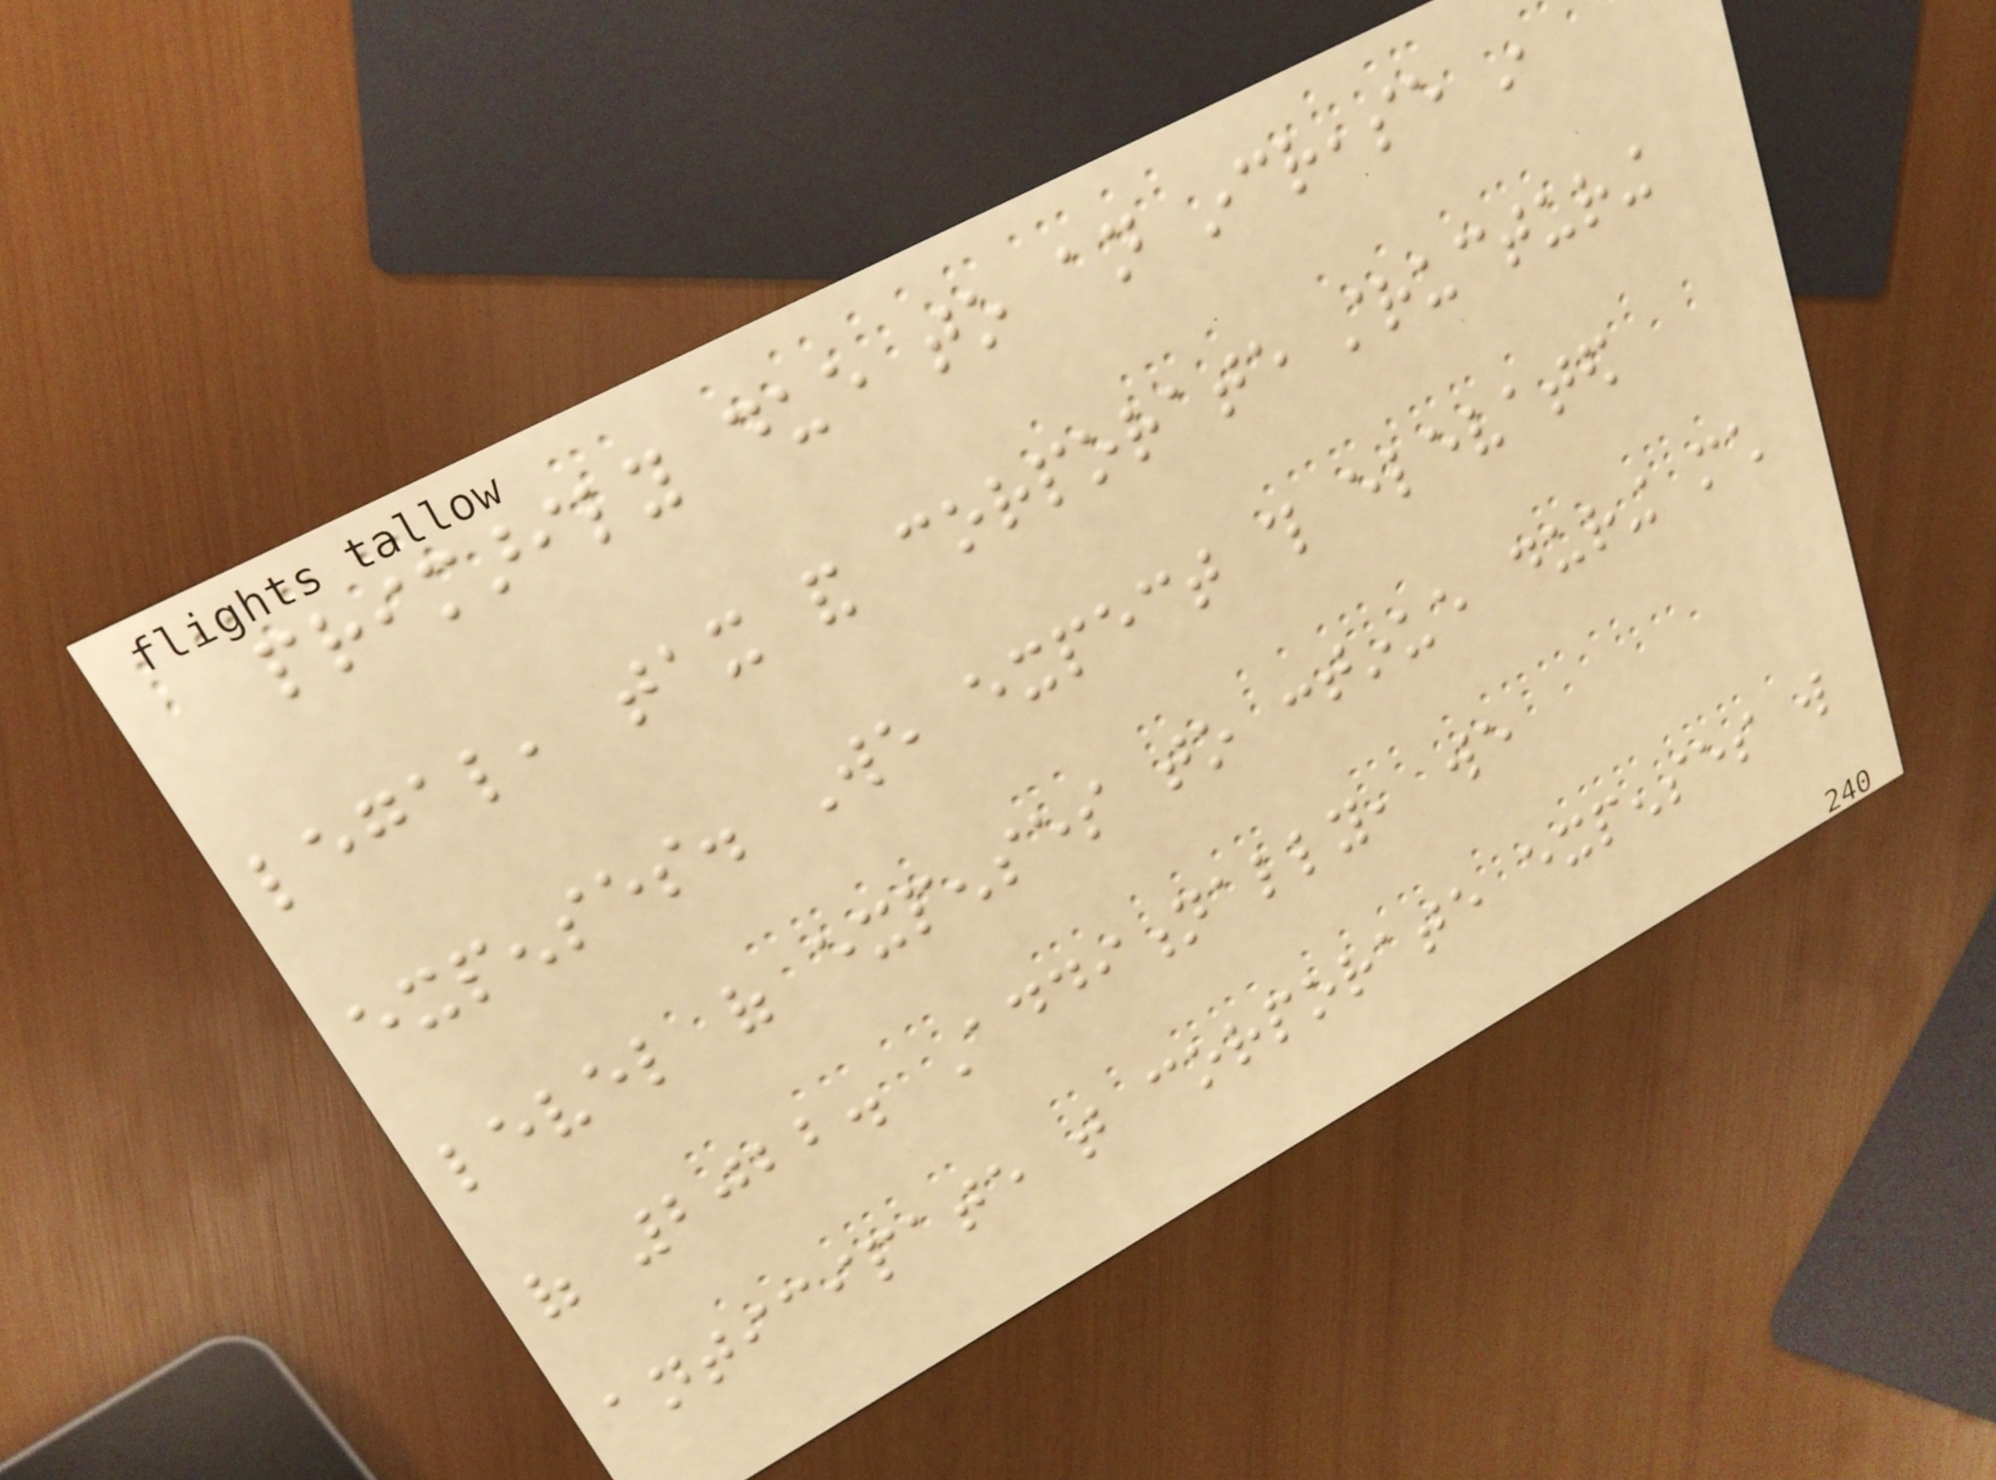primarily due to an increase in
legal, tax and corporate structuring
expenses. We expect this elevated
level of expenses to continue during much
of 2022. Additionally, we
anticipate that corporate expenses will
